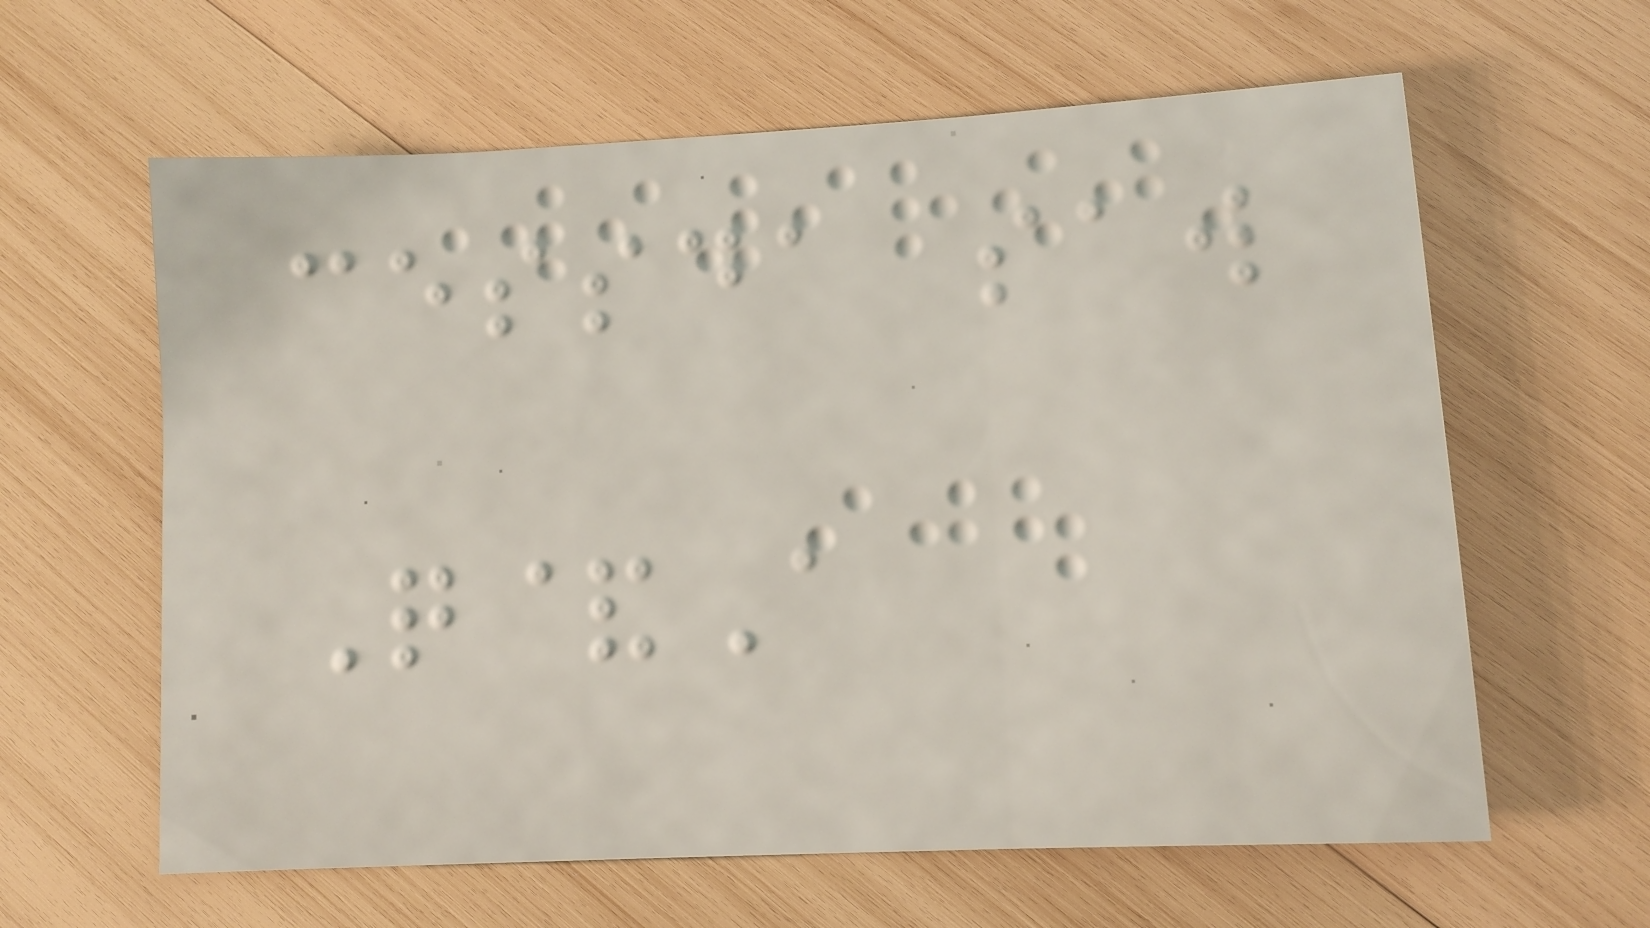cessda saw
Q&A
